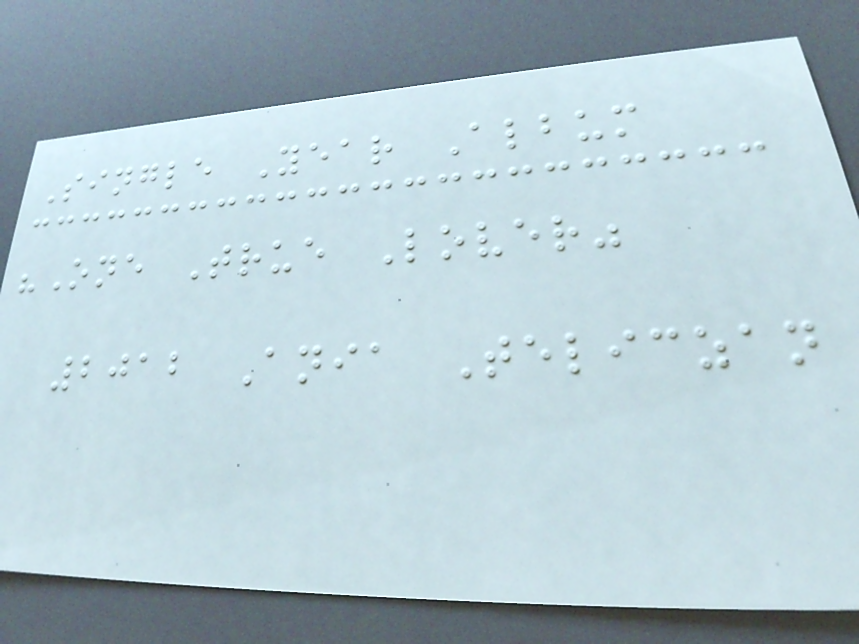Single Year Album
"One True Lover"
2012 Ania Teliczan
